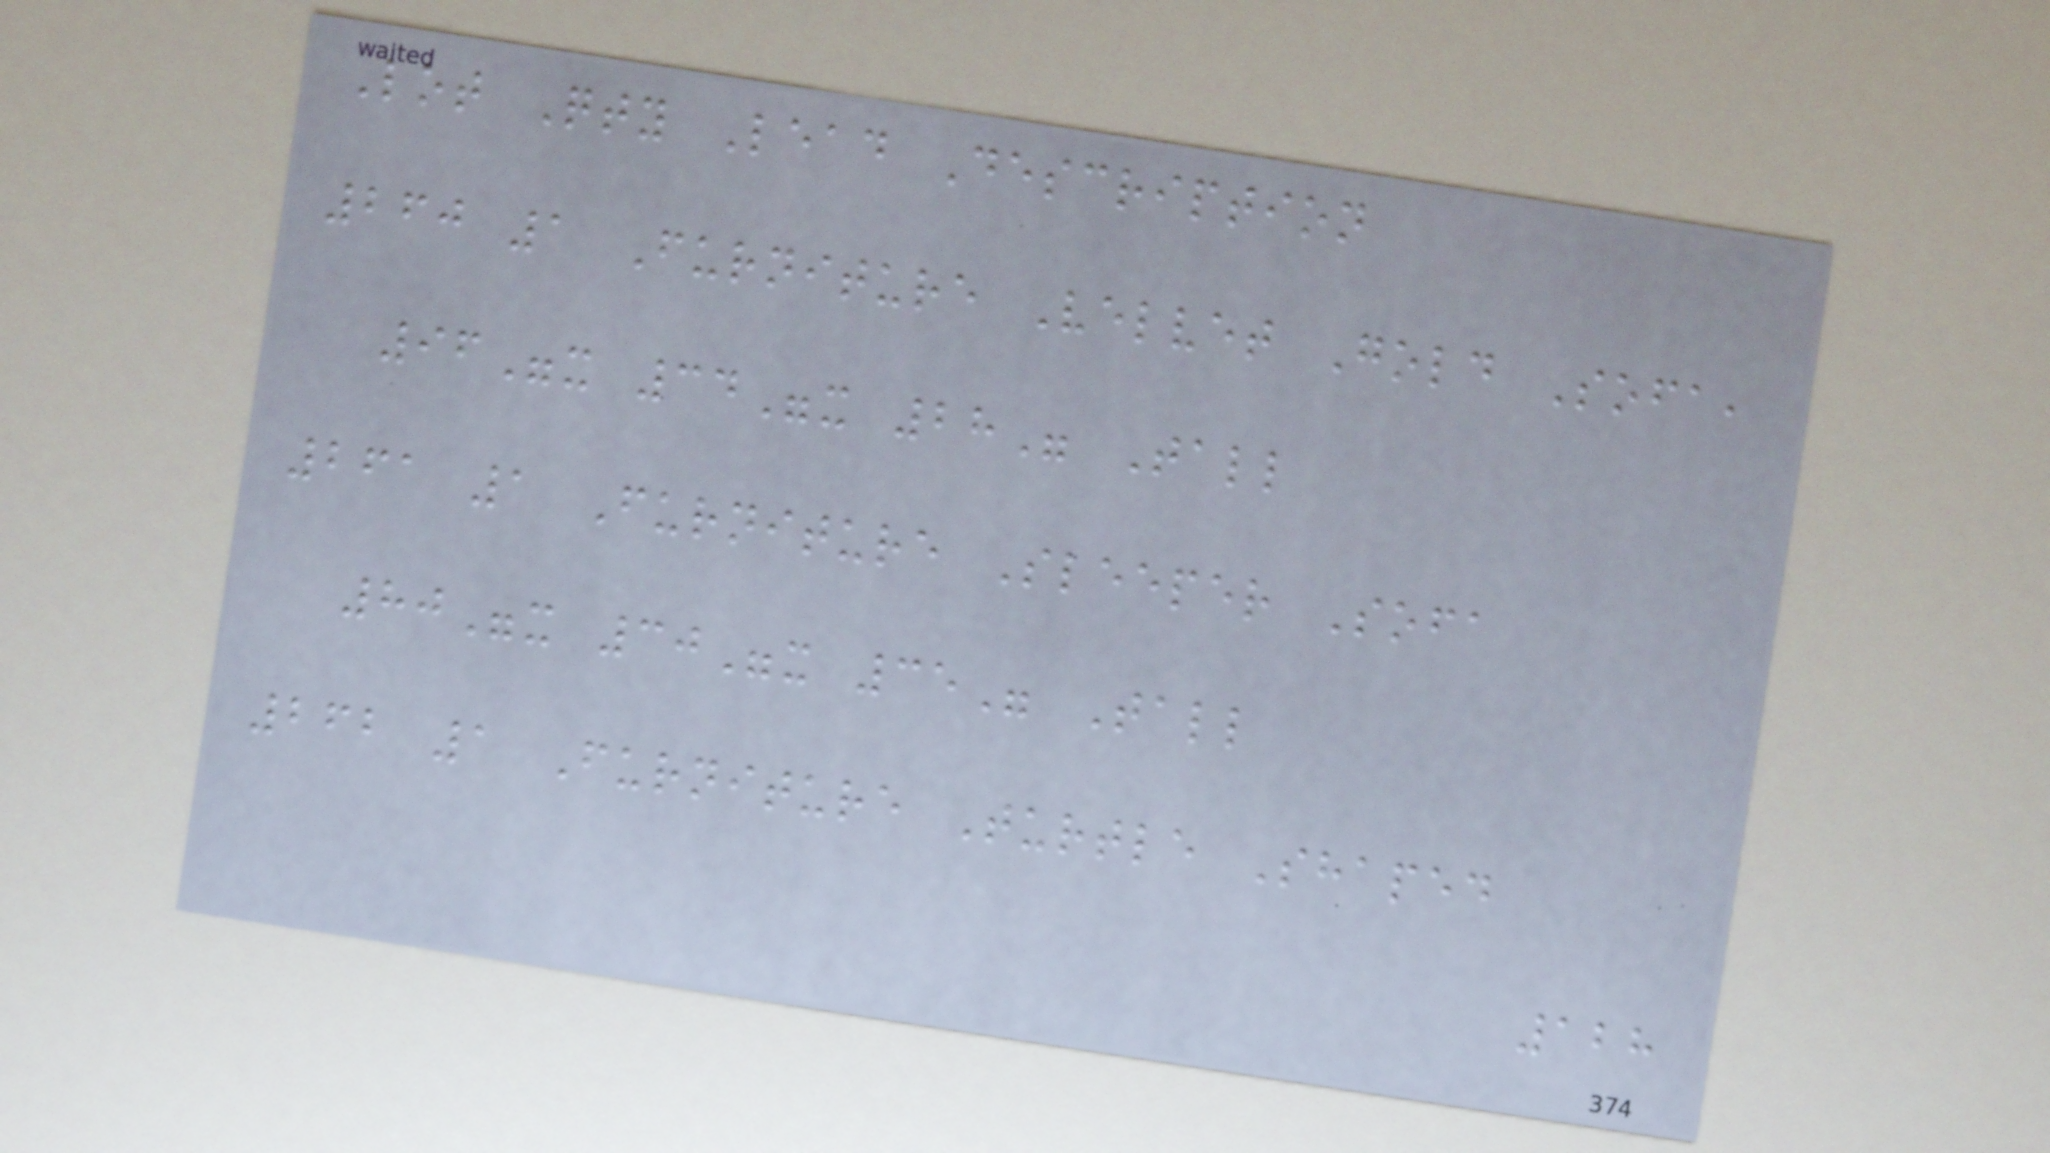Lot Qty Lead Description
260 1 Furniture Velvet Gold Sofa,
96"x 34"x 28" Tall
261 1 Furniture Sleeper Sofa
80"x 30"x 35" Tall
262 1 Furniture Turtle Shaped
128
